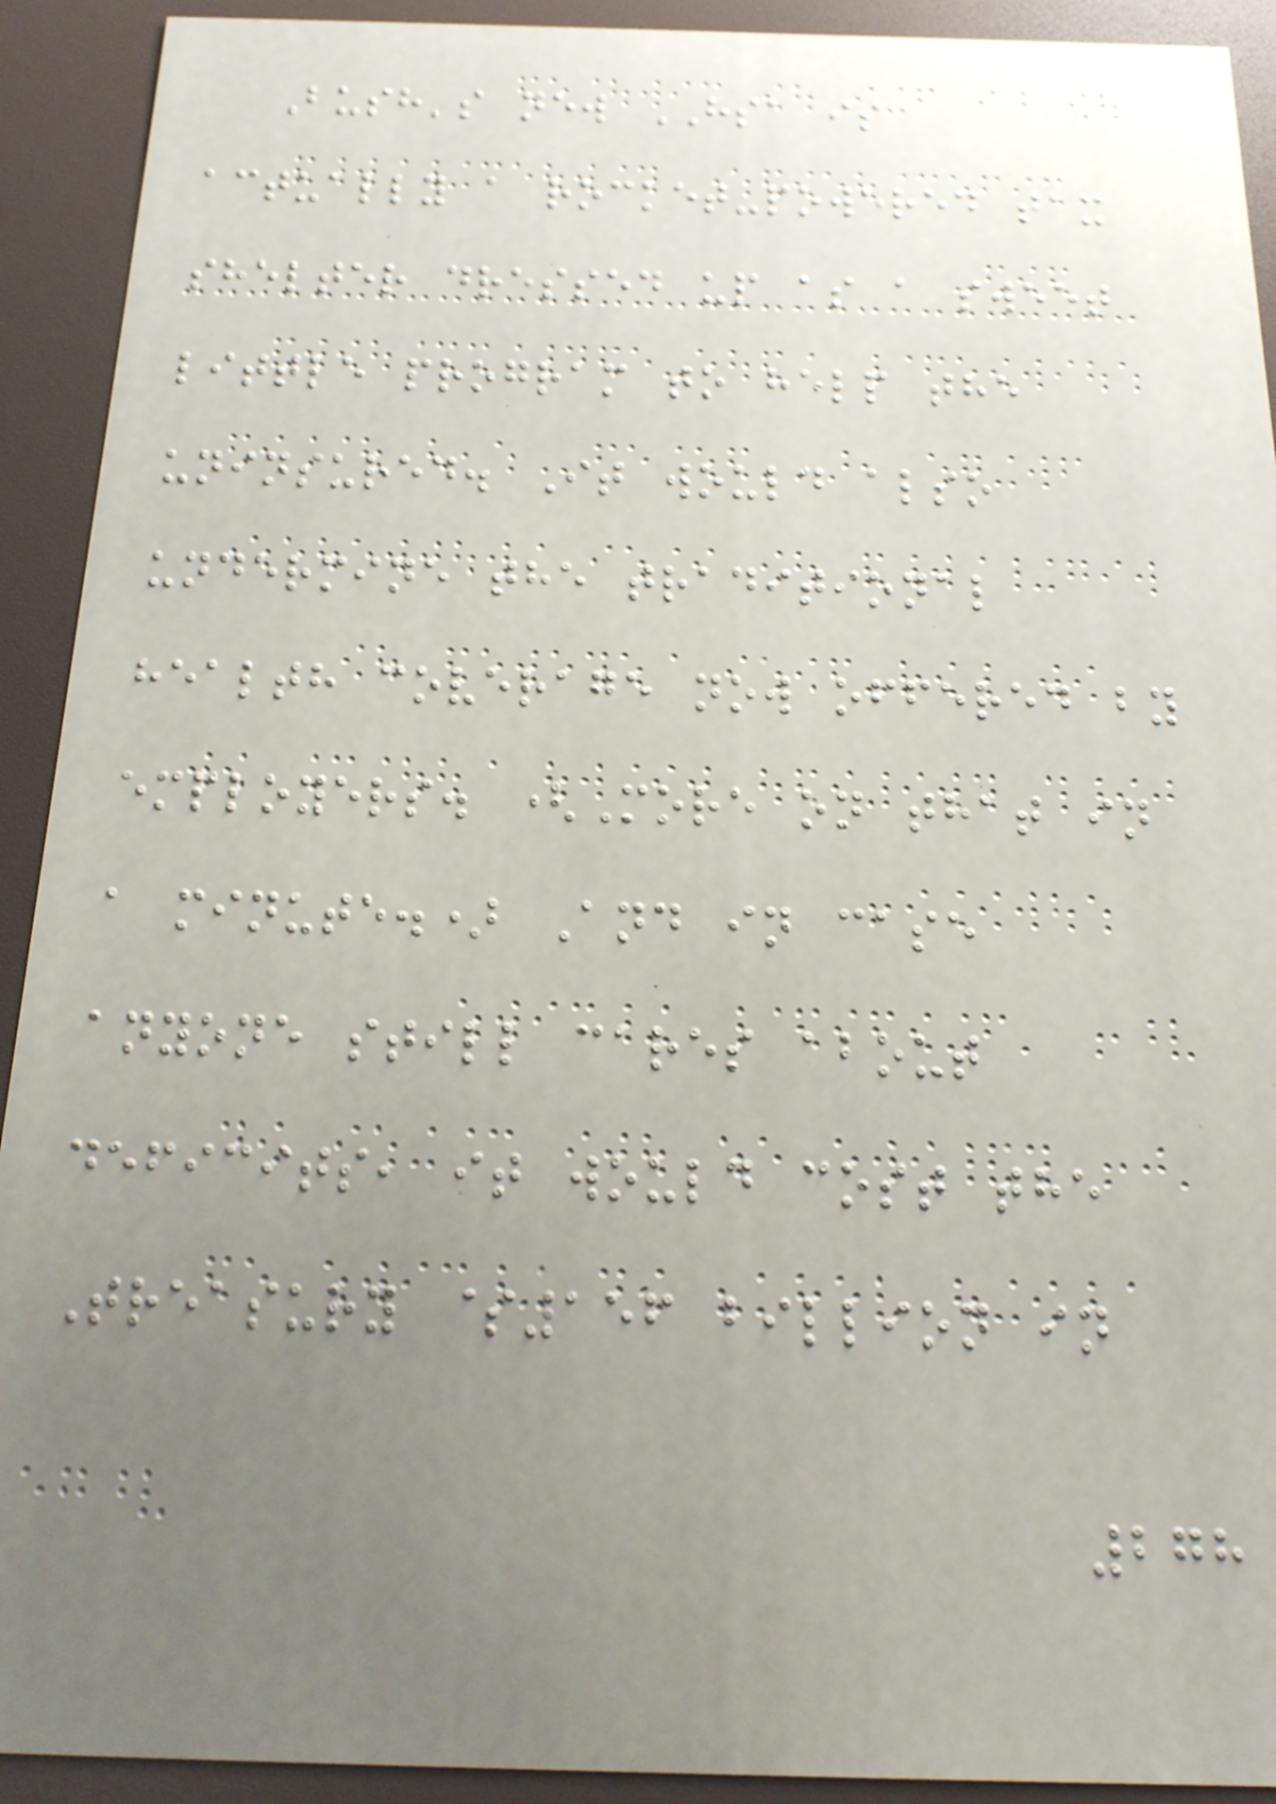Bush's new HSA is
actually a rocket-powered tax
shelter dressed up as a sweet
little program to help the
uninsured. It would also
undermine the traditional
health coverage now offered by
employers. (More on that in
a minute.) And in case
anyone still cares about
deficits, it would cost the
Treasury $156 billion in
278
